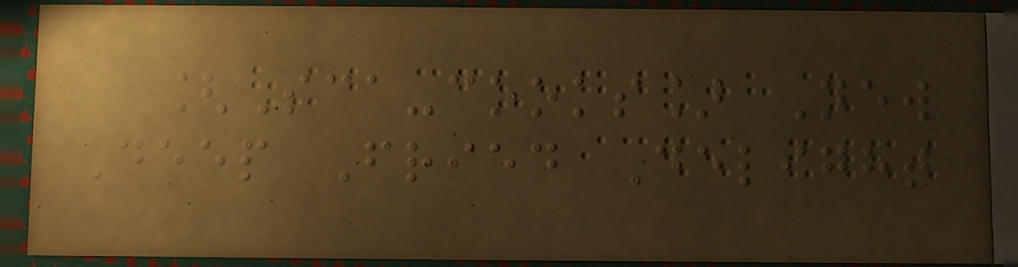[Sca-cooks] New
Deep Fried Delight
